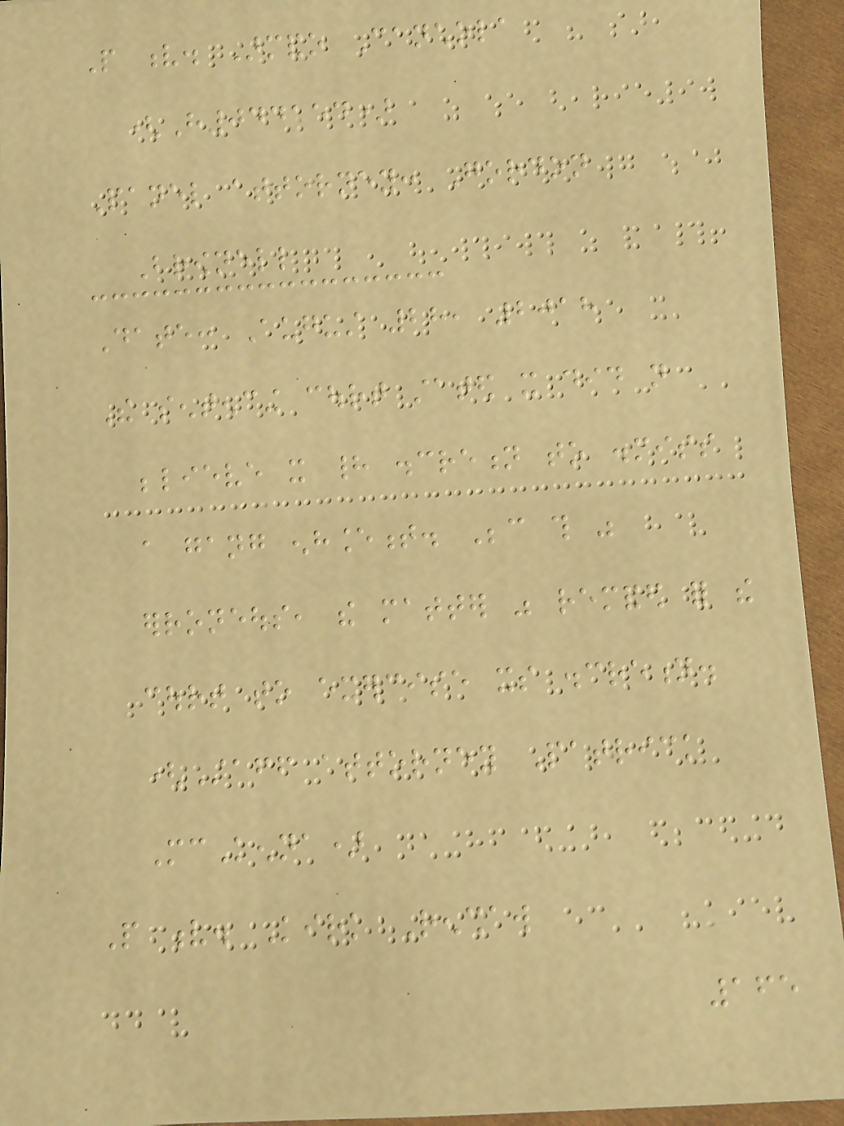People v. Armando Canchola
(H044154)
Panel attorney: Gordon
Brownell
Date: August 28, 2018
The sentencing court stated it did not
believe it had discretion to dismiss
a gang enhancement. Because this was
erroneous, the matter was remanded for the
court to exercise its discretion.
(Staff attorney Patrick
McKenna)
People v. Kirk Renshaw
165
